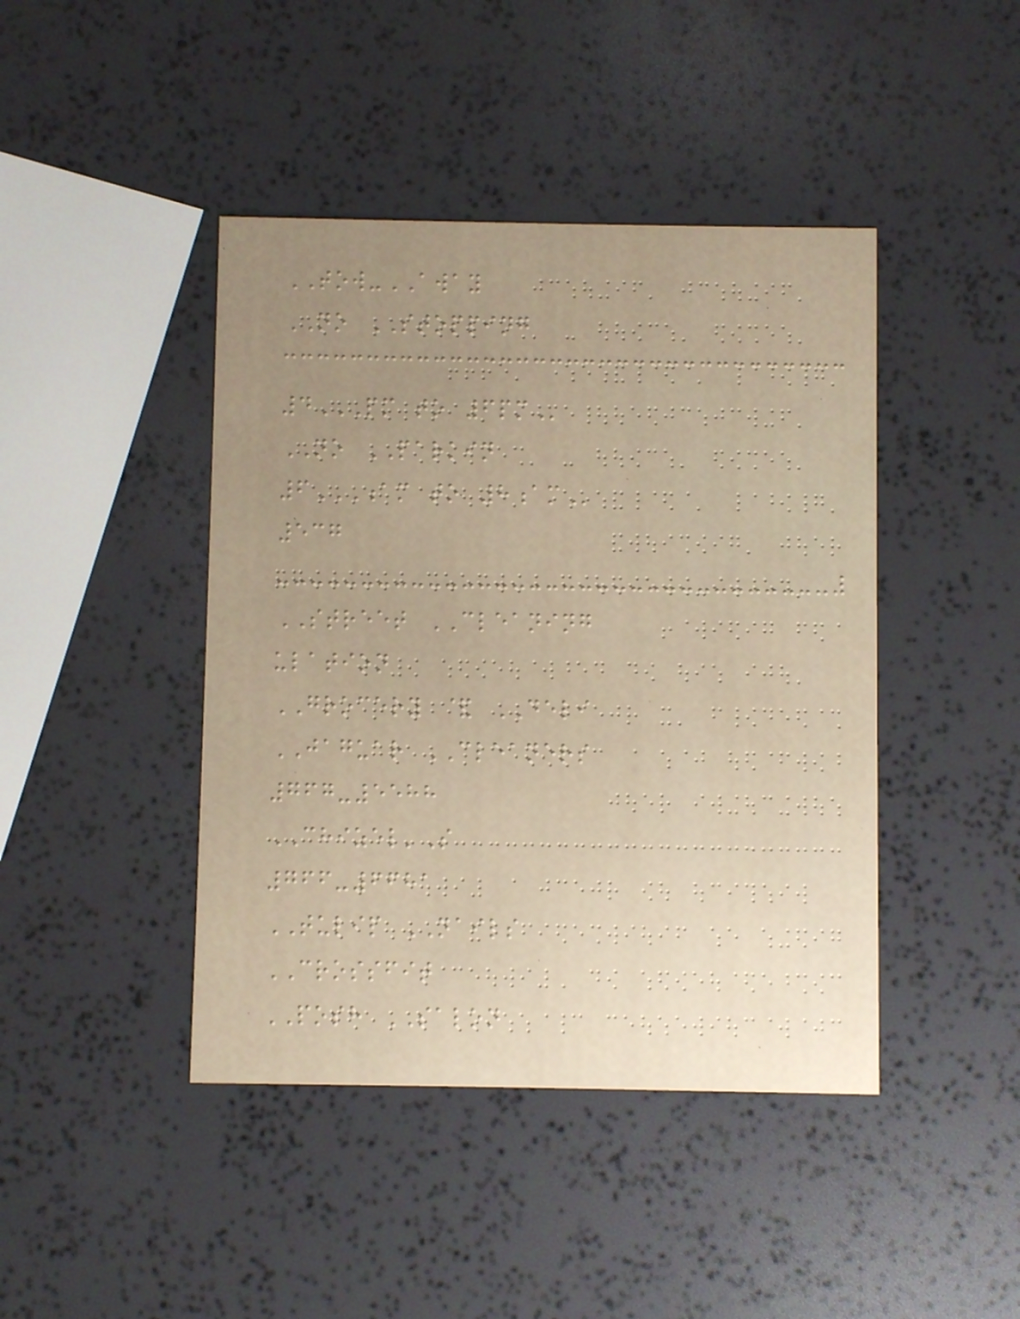TOW-AWAY
NO STOPPING
4PM TO 6PM
NO PARKIN
6AM TO 8AM
537
STREET CLEANING
ulation
GROCERY & DELI
JAGUAR CLEANERS
767-5588
CHIZEL'S
766-6681
TULIP NAILS
CROSSFIT
POSH SALON
